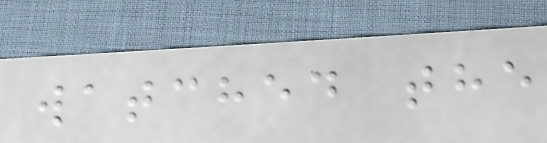watched the
